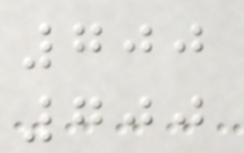700
700
